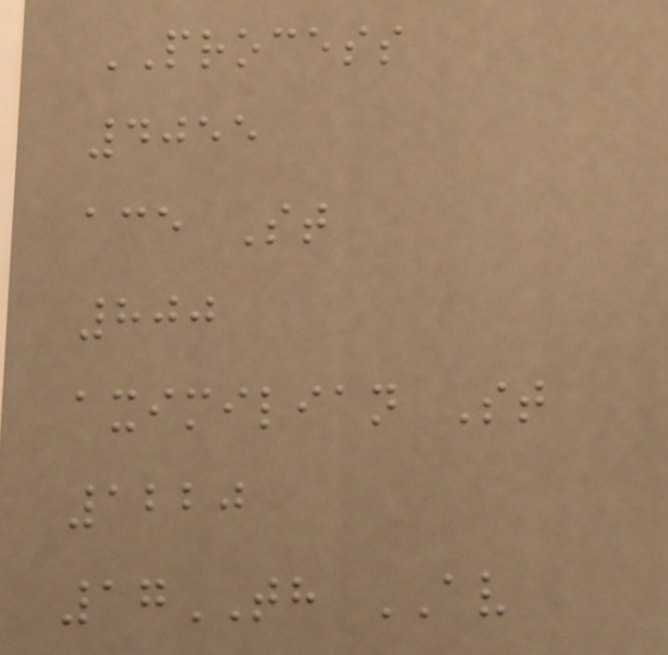PROCESS
4055
ace St
800
aximilian St
1220
17TH AV
